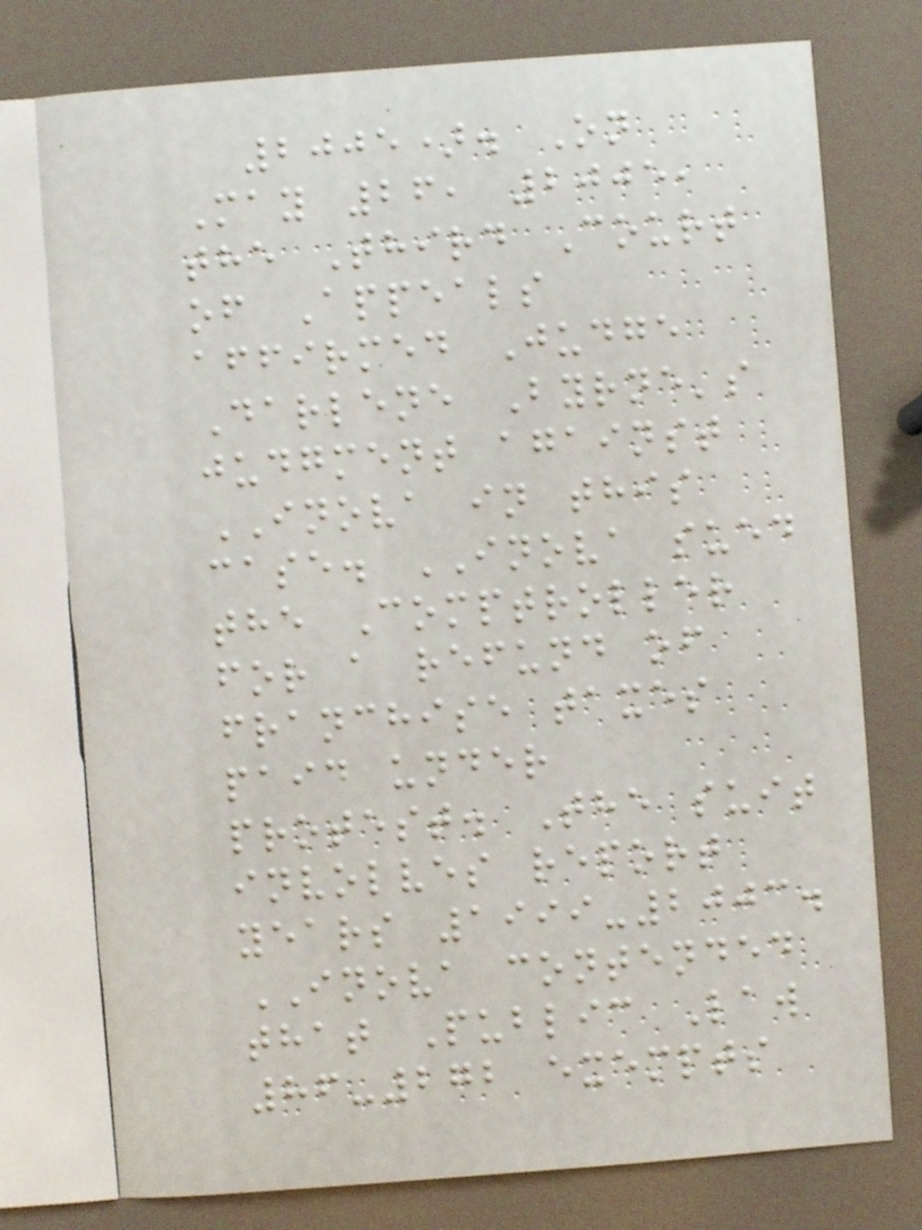2005). On
May 26, 2005,
the Third Court
of Appeals
affirmed Judge
Darlene Byrne's
judgment against
INOVA in this
case. INOVA sued
the Comptroller
for a refund of
franchise taxes
paid under
protest. The suit
involves report
years 1999-2003.
INOVA contended
that Public Law
86-272 exempts
